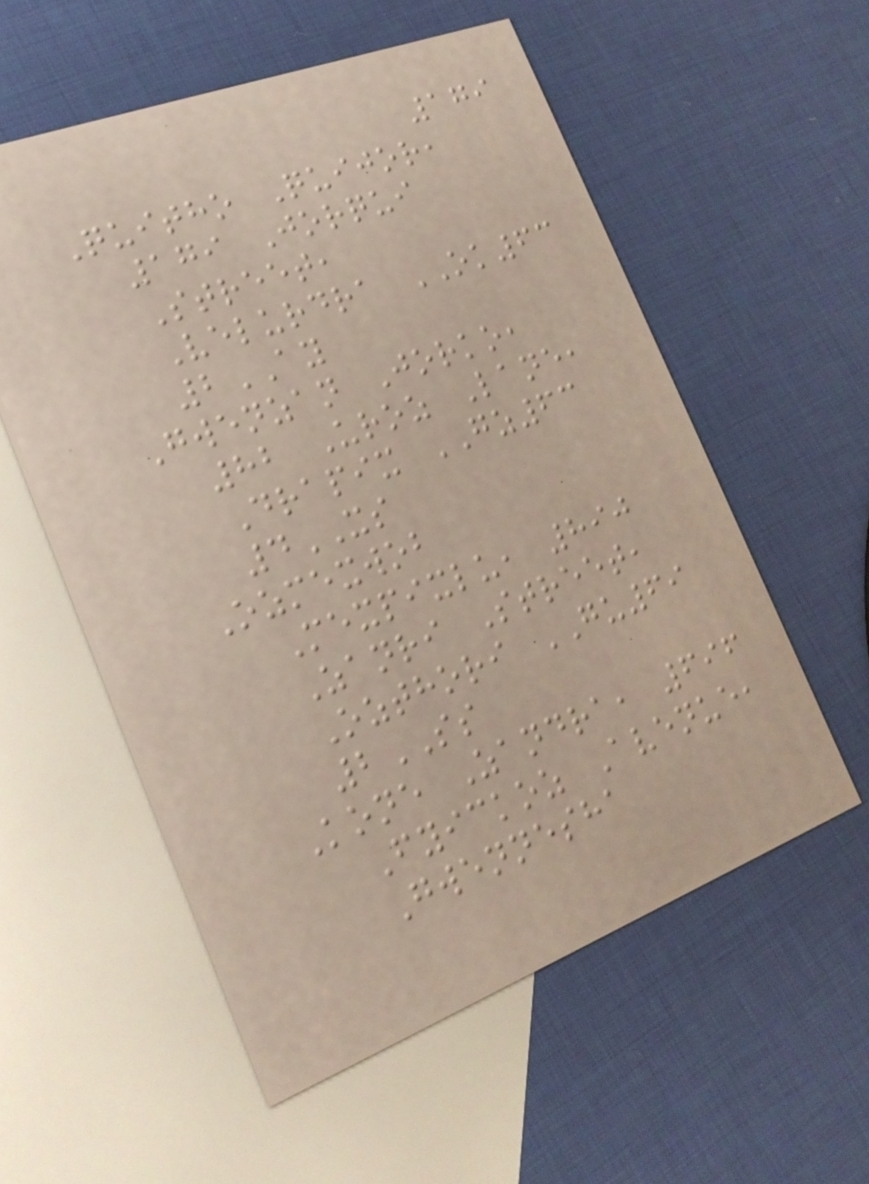179
Quitho Quijor,
179 Jorqui
Street,
Velurdra OK63
2AY
Gwenzan Jorko,
82 Uroz Lane,
Drapix GZ63
4XS
Ozmexwob
Mexpixlu, 890
Zanri Street,
Ozthori GU69
2SS
Kone Zandra, 696
Fyickoz Avenue,
Gwennesha
